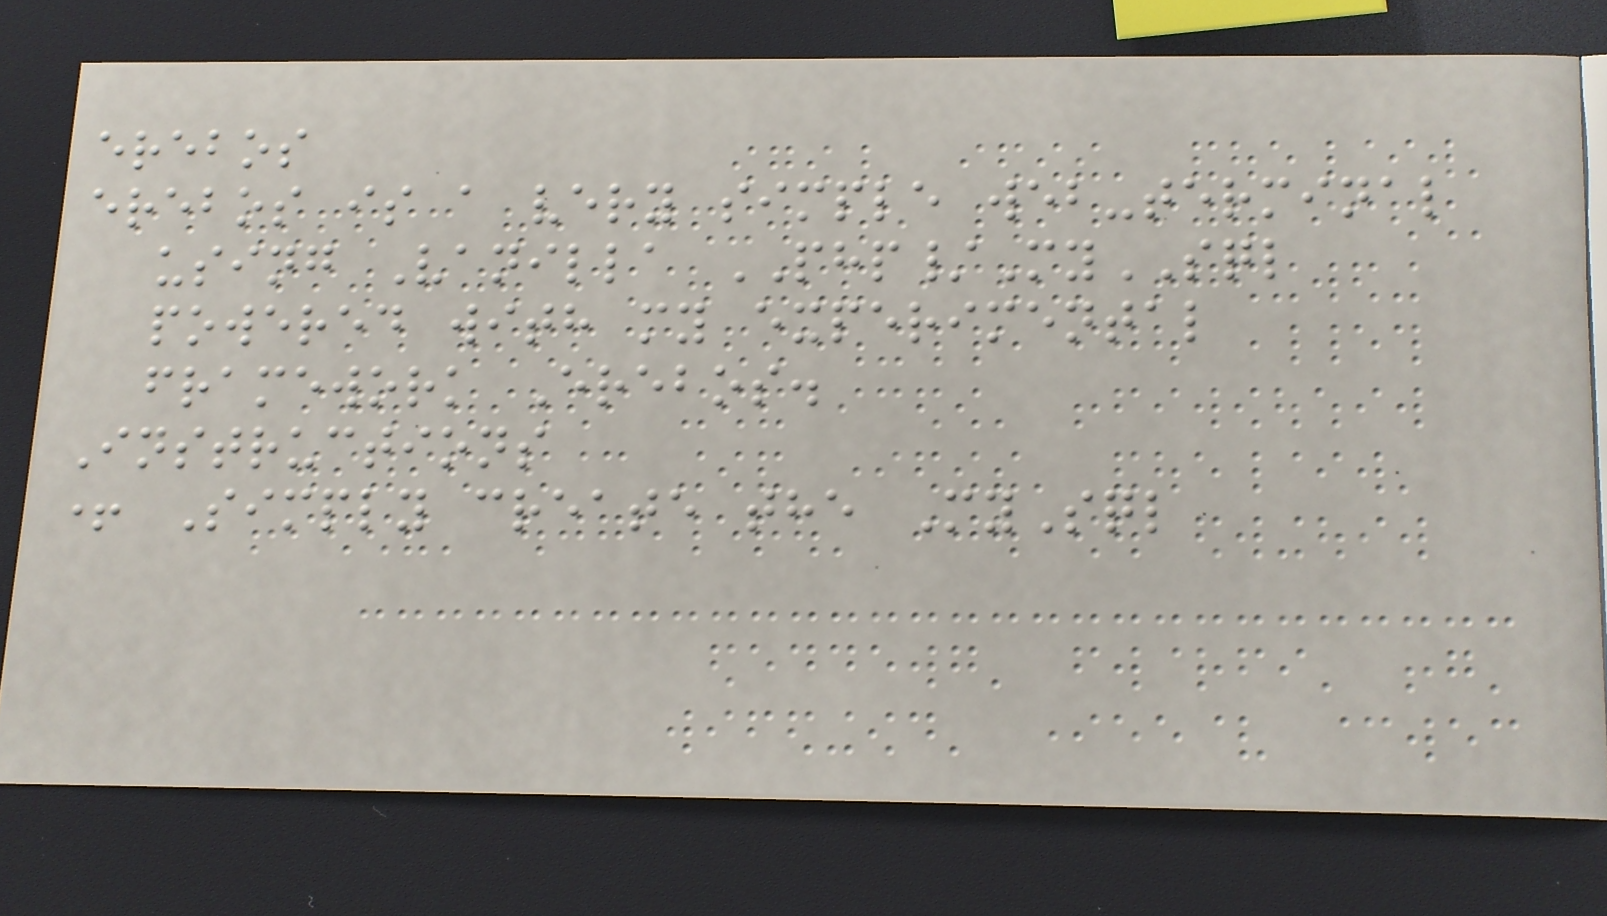erebos
erebos is a very simple web-terminal
using Vanilla PHP/MySQL
powered with my experimental
framework Erebos.
Instructions
+ Simply create the MySql
